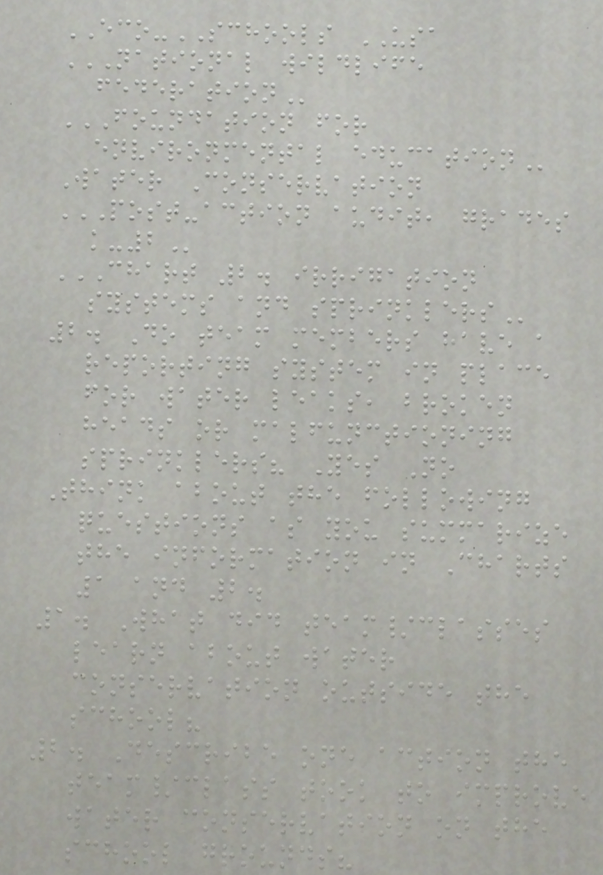ECO-SCHOOLS USA
NATIONAL WILDLIFE
FEDERATION
FOUNDATION FOR
ENVIRONMENTAL EDUCATION
Water Conservation
POST-ACTION AUDIT, GRADES
K-2
CHART 2. IRRIGATION
SYSTEMS AND SPRINKLERS
2. Do team members have a
reporting system in place
for water leaks, broken
heads or malfunctioning
sprinklers? Yes No
Think about the following
questions as you summarize
the information in Charts
1 and 2.
1. What did team/classes
learn about water
conservation outside the
school?
2. Describe one action the
team/class took to improve
water conservation on the
school grounds?
